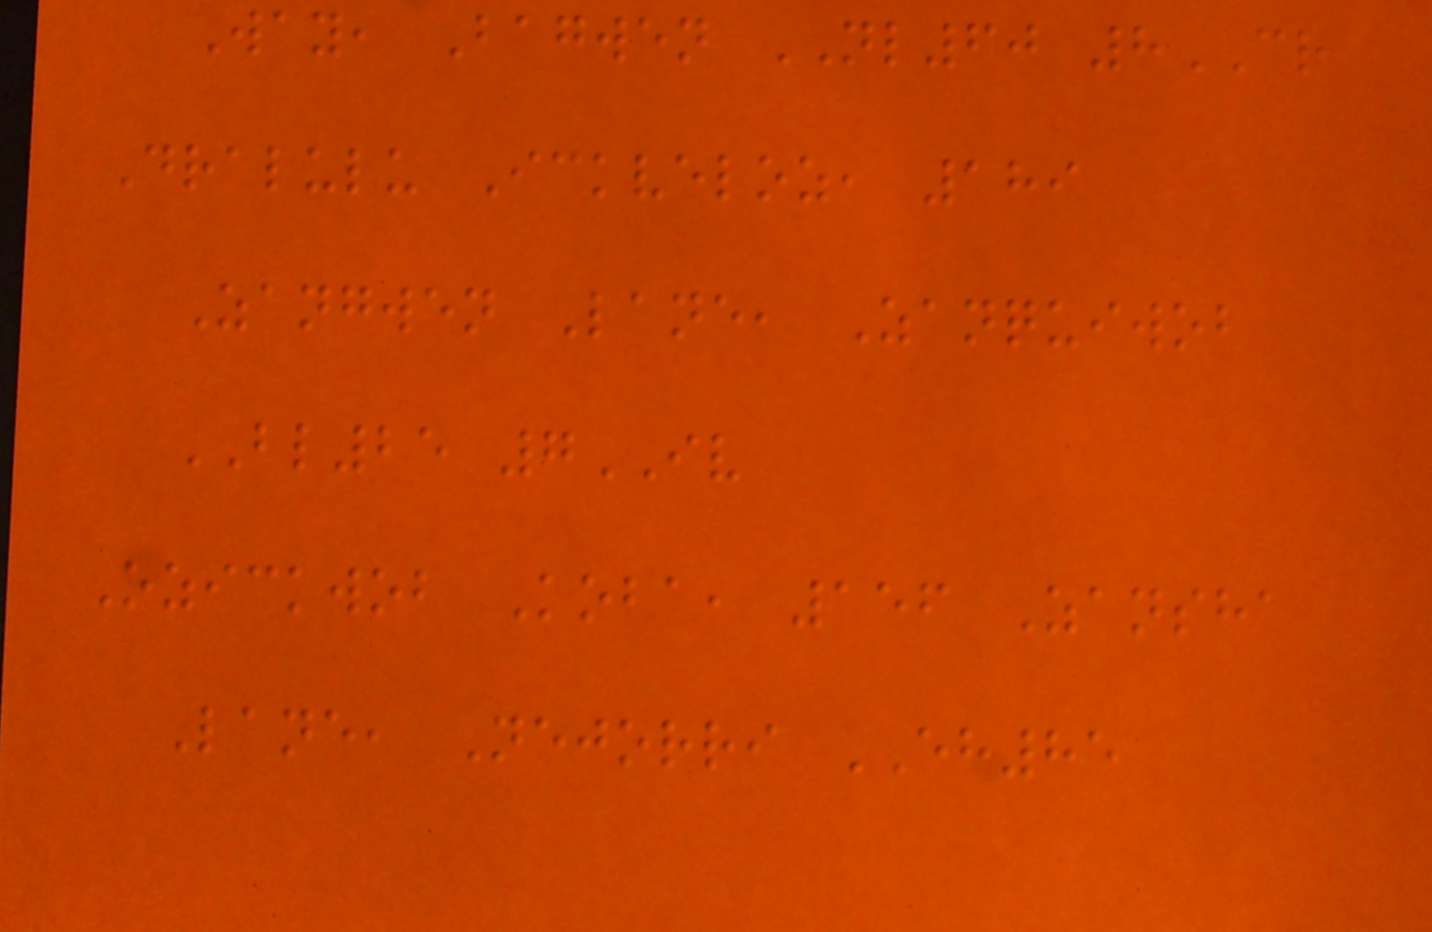Way, Bagwen NL60 8CR
Dralulu Ickveloz, 189
Zangwen Lane, Zanquiwob
BL25 7IV
Ozickwob Koba, 156 Zansha
Lane, Nejorri EH85
